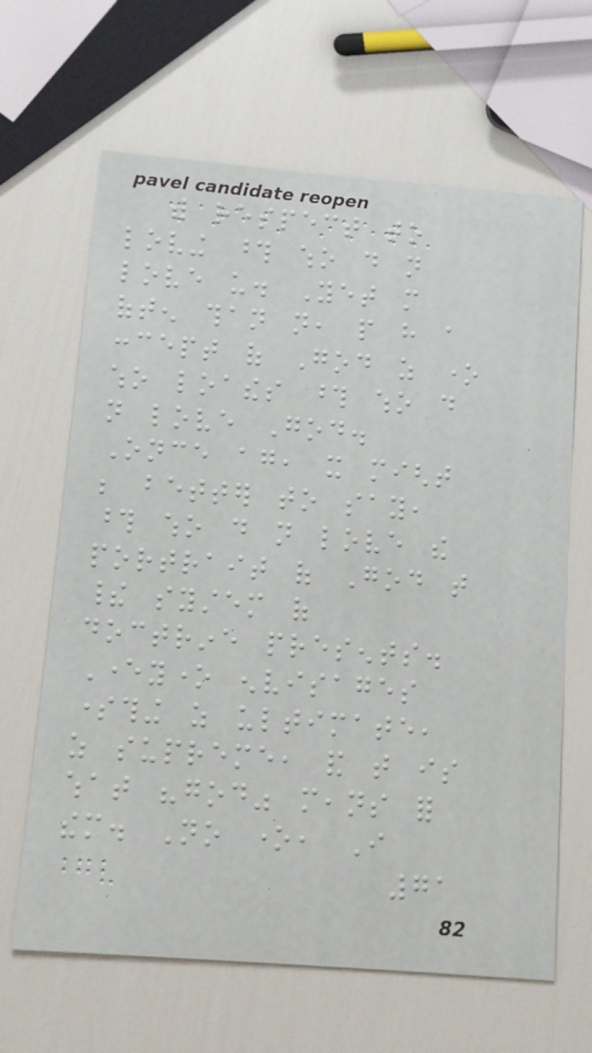with respect to
loving those who do not
love us. Yet more
often than not, people have a
concept of God as one
who loathes those who do
not love God.
Once again, it might
be better to say,
those who do not love the
portrait of God that
their system of
doctrine presents.
Everyone envisages
something as ultimate,
as supreme, and that is
what "god" means for
them. No one, I
71
